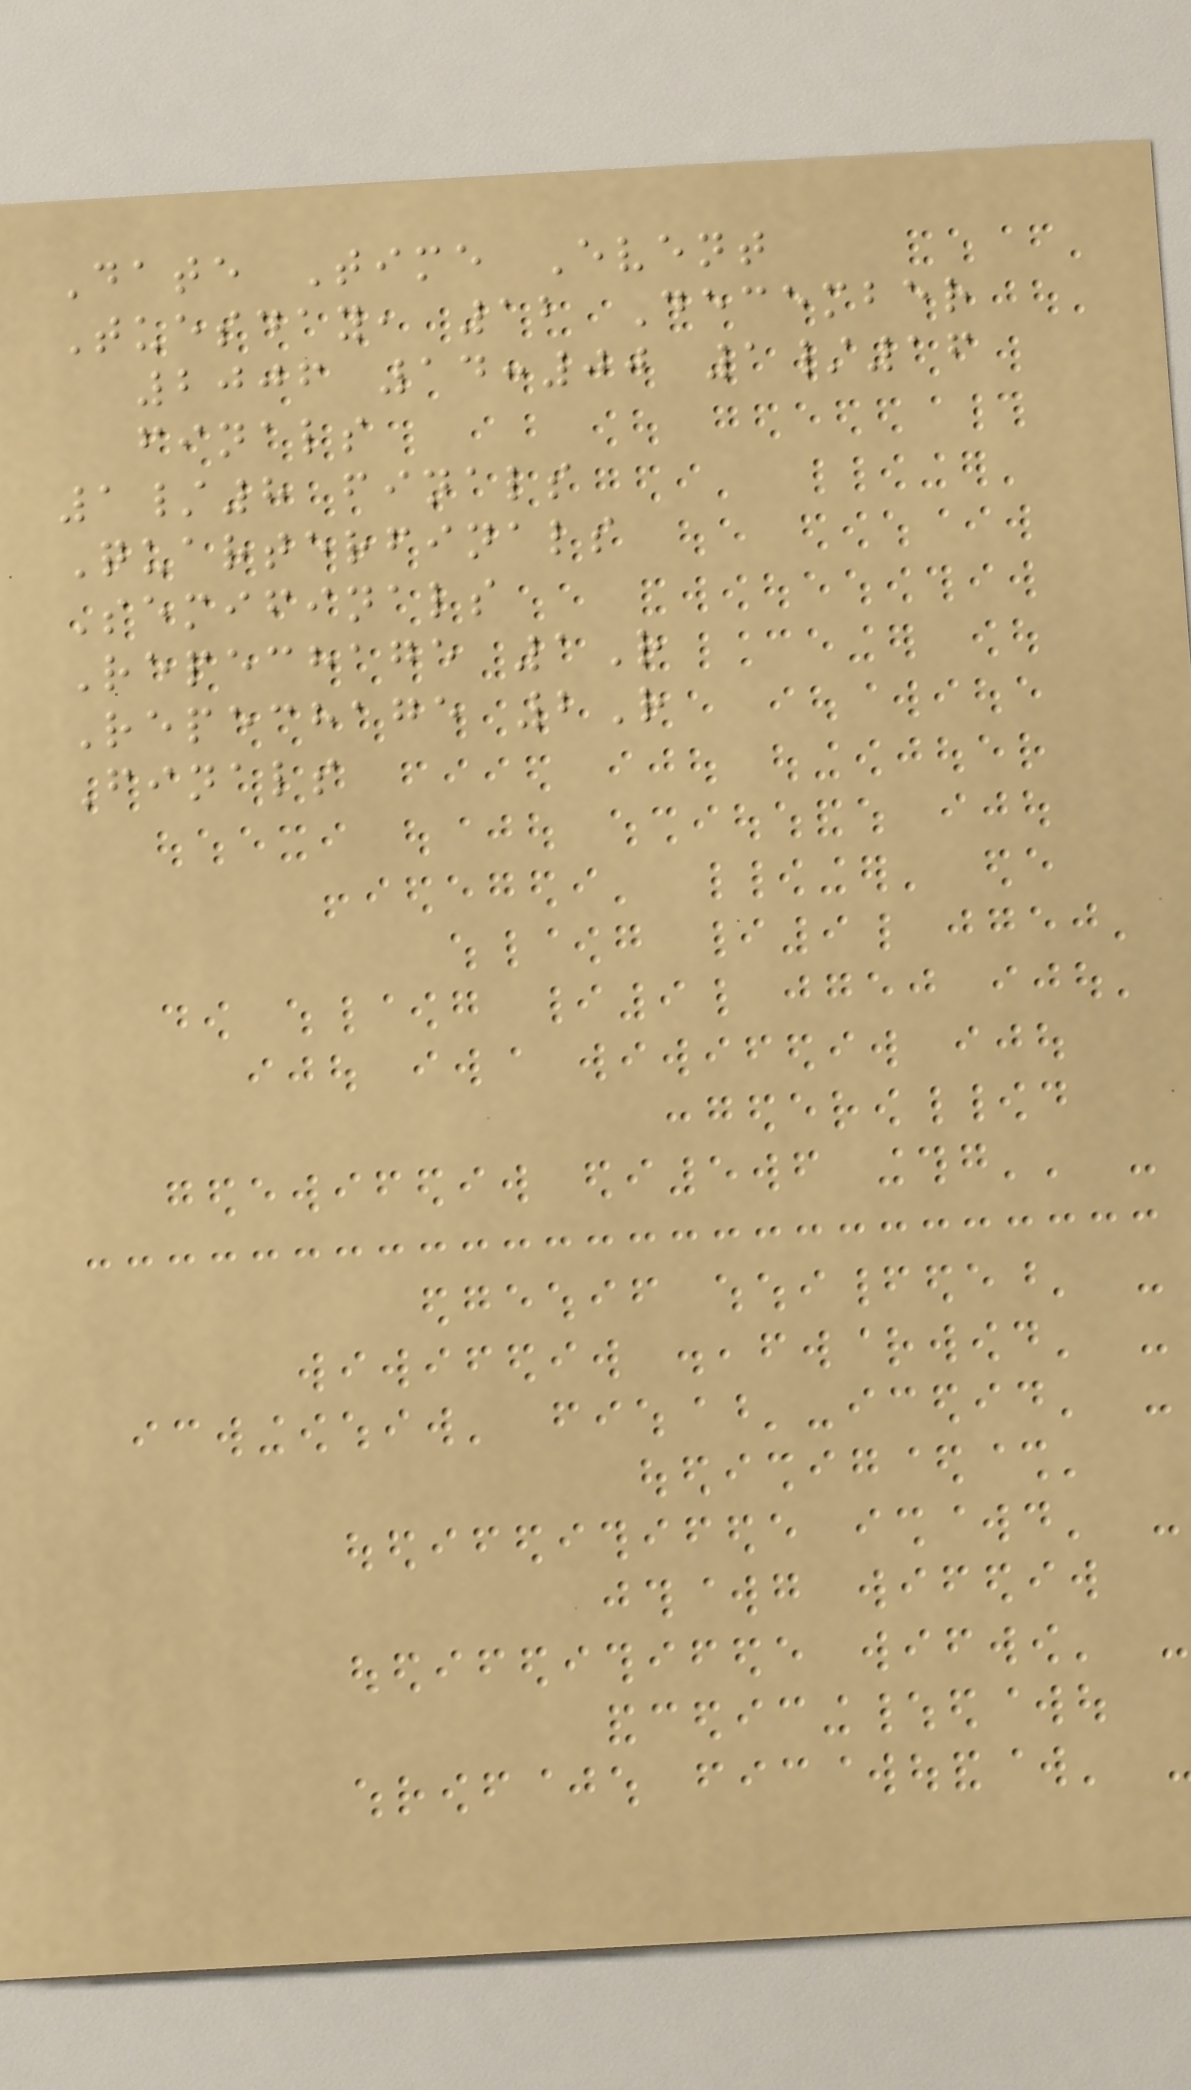Date Time Event
Tuesday, 12 December
2006 14:00 1/16
finals
1/8 finals
Quarterfinals
Semifinals
Repechage 1R
Repechage 2R
Finals
